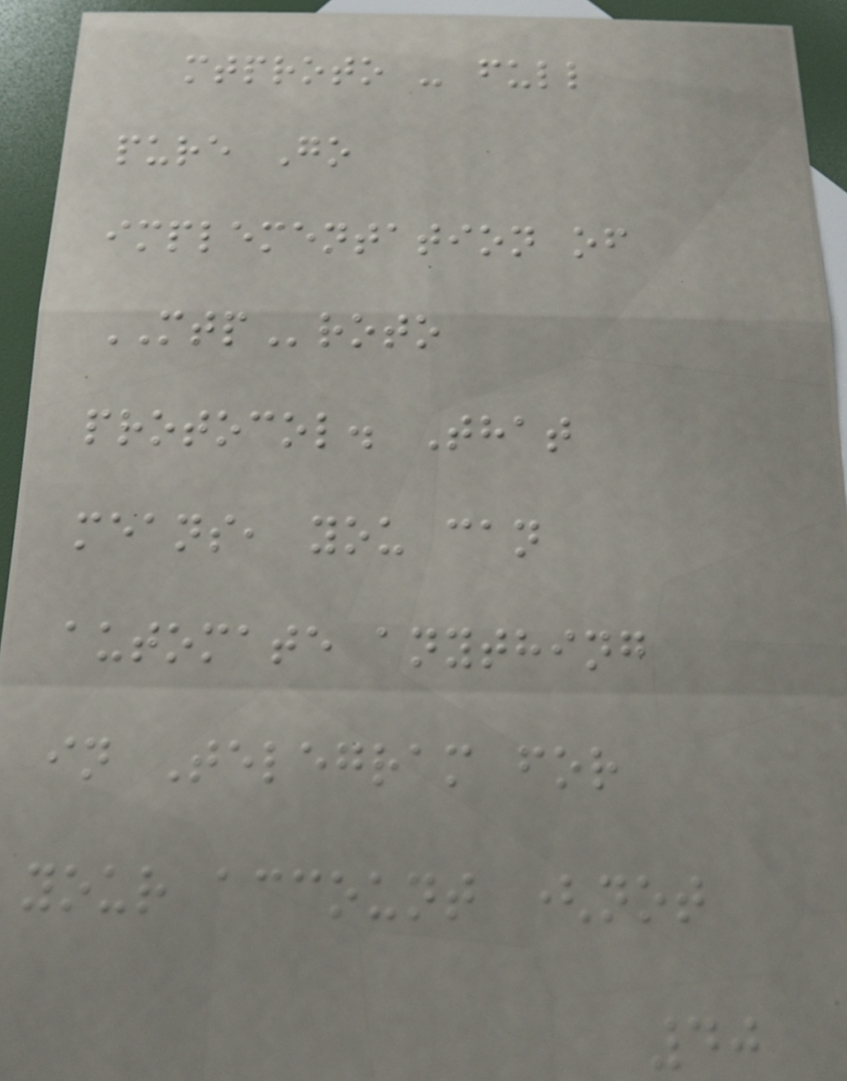mtproto - full
pure Go
implementation of
MTProto
protocol. That
means, you can
automate anything
in Telegram for
your account (not
40
